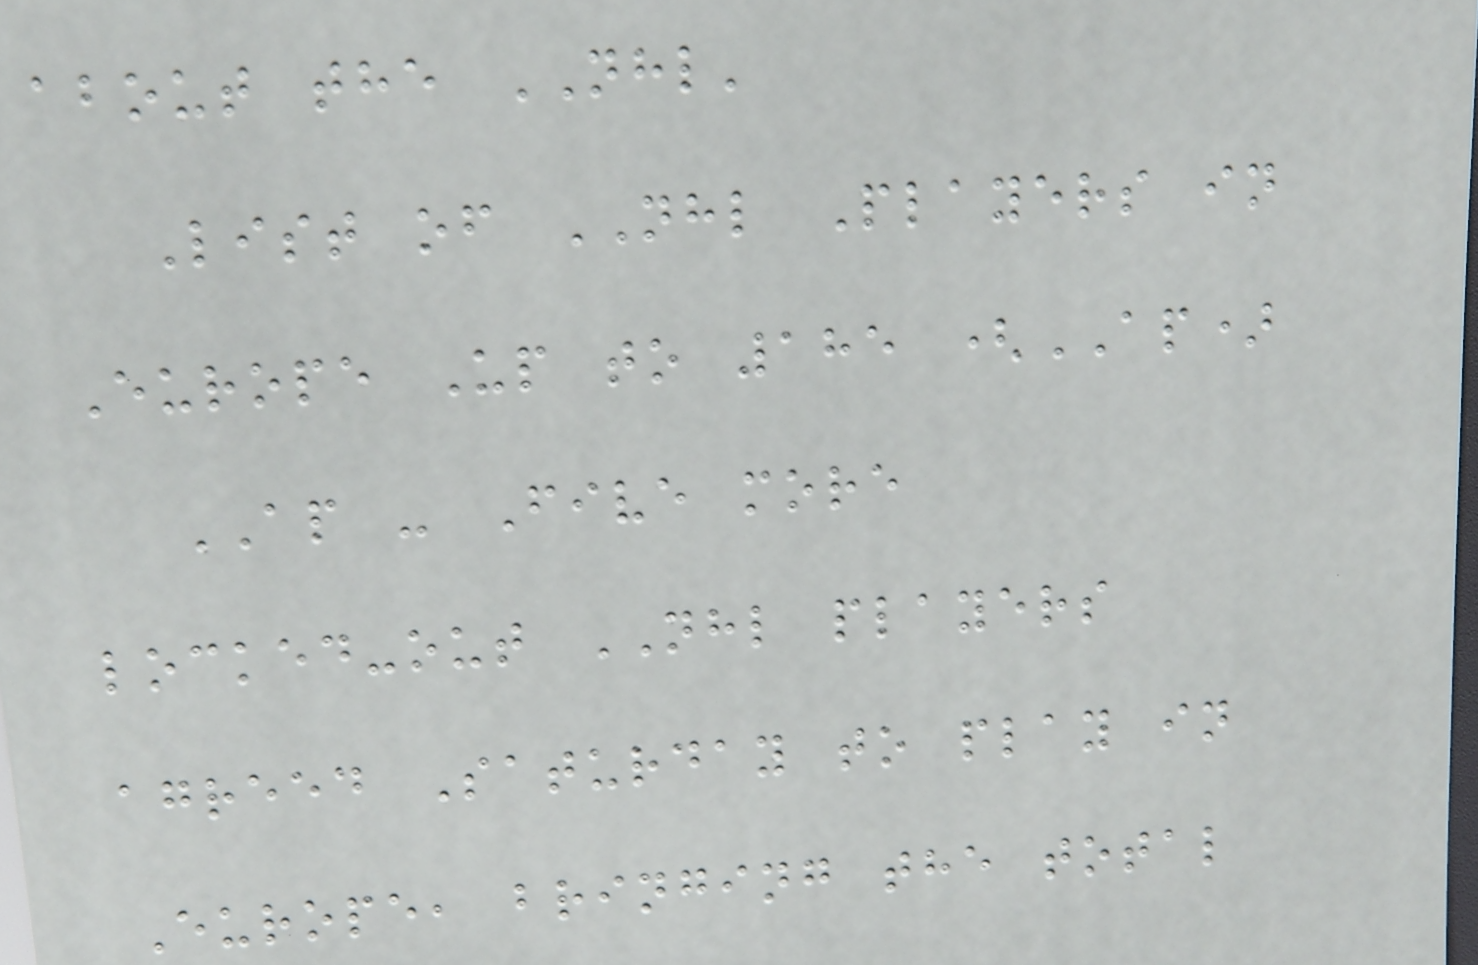about the NHL'
List of NHL Players in
Europe Up to 185 (AP)
AP - Five more
locked-out NHL players
agreed Saturday to play in
Europe, bringing the total
